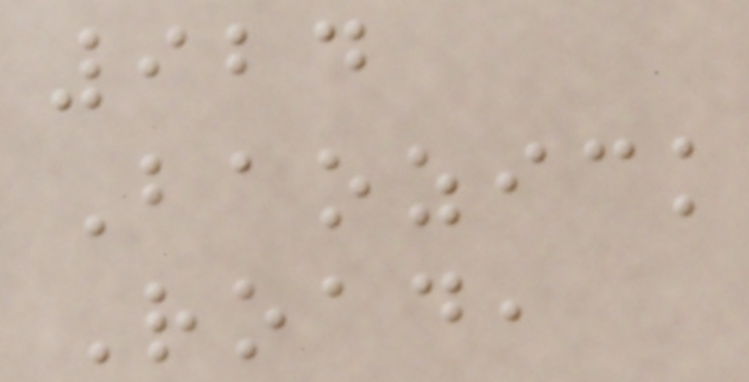924
Baozick
Road,
